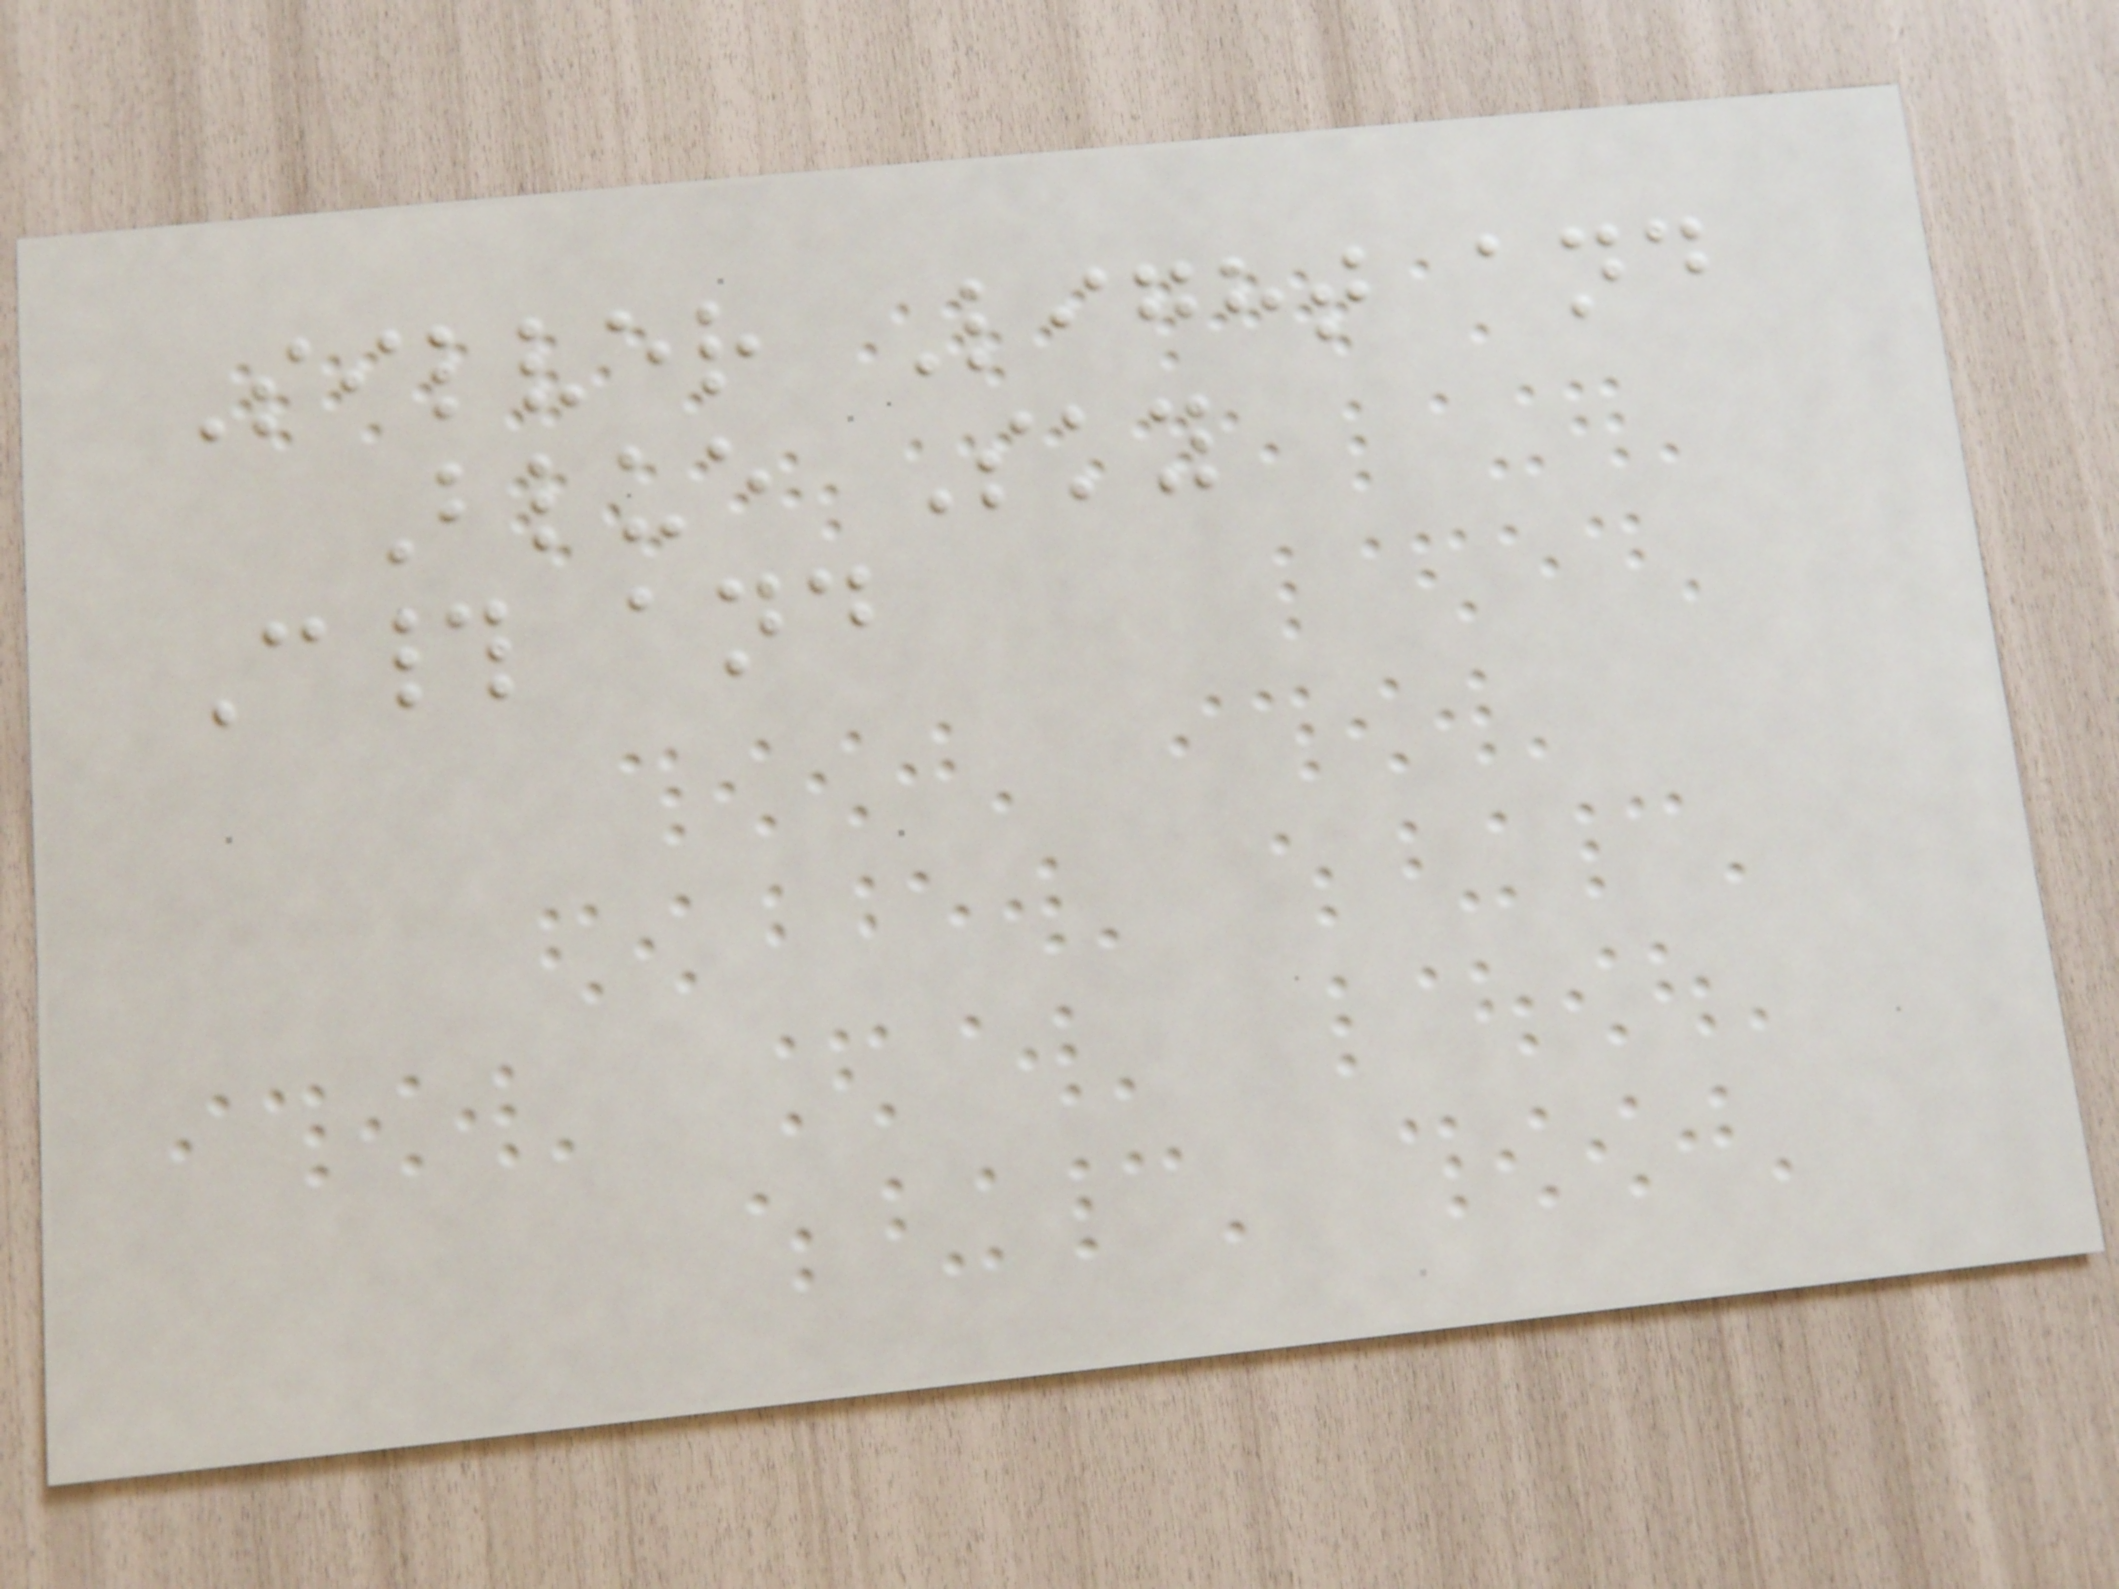Silver Light and
Blue Sky
C# and
